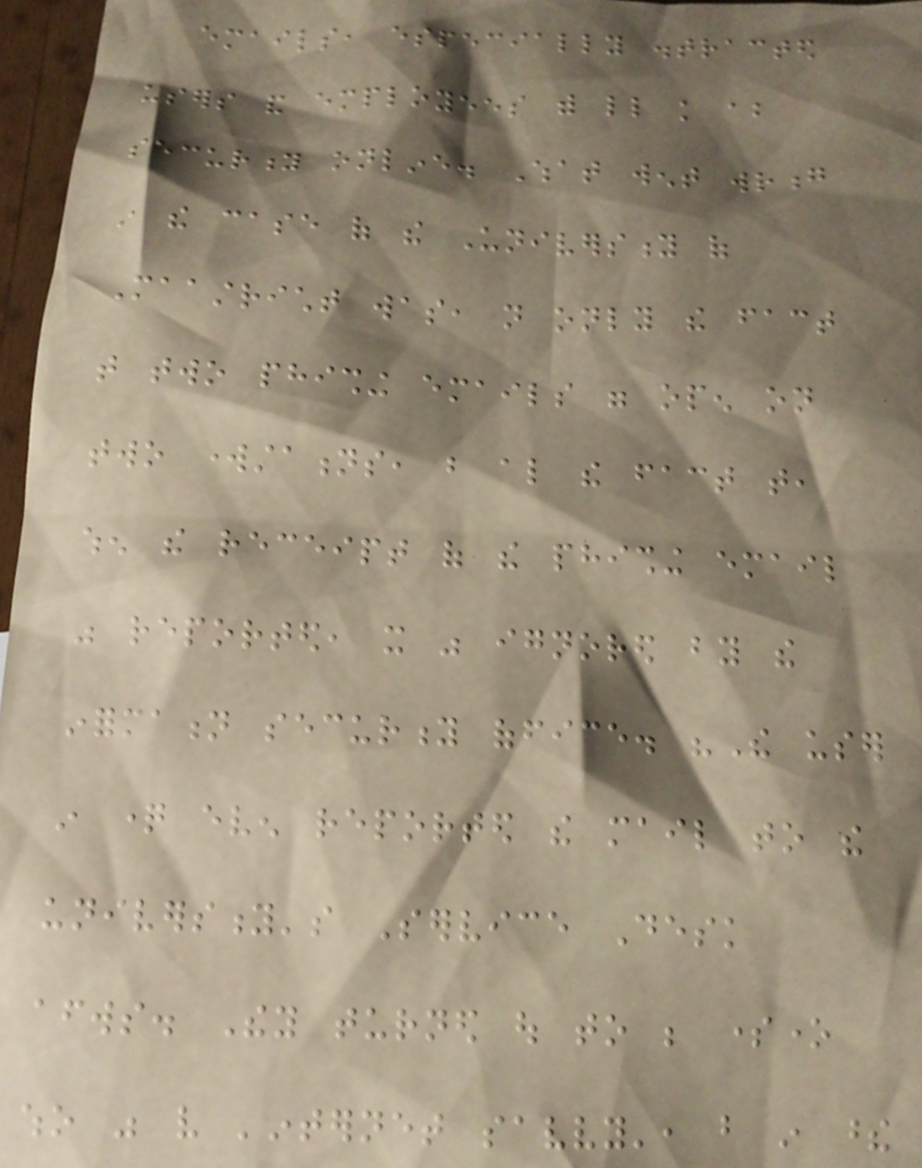emails, especially distracted
users and employees with little knowledge about
security online. What went wrong
in the case of the University of
Maastricht was, not only the fact
that two phishing emails were open on
two workstations, but also the fact that,
when the receipt of the phishing email
was reported, it was ignored by the
information security office. "The user
in question even reported the mail to the
university's Service Desk
afterwards. They turned out to be someone
who was very 'internet savvy', but in these
